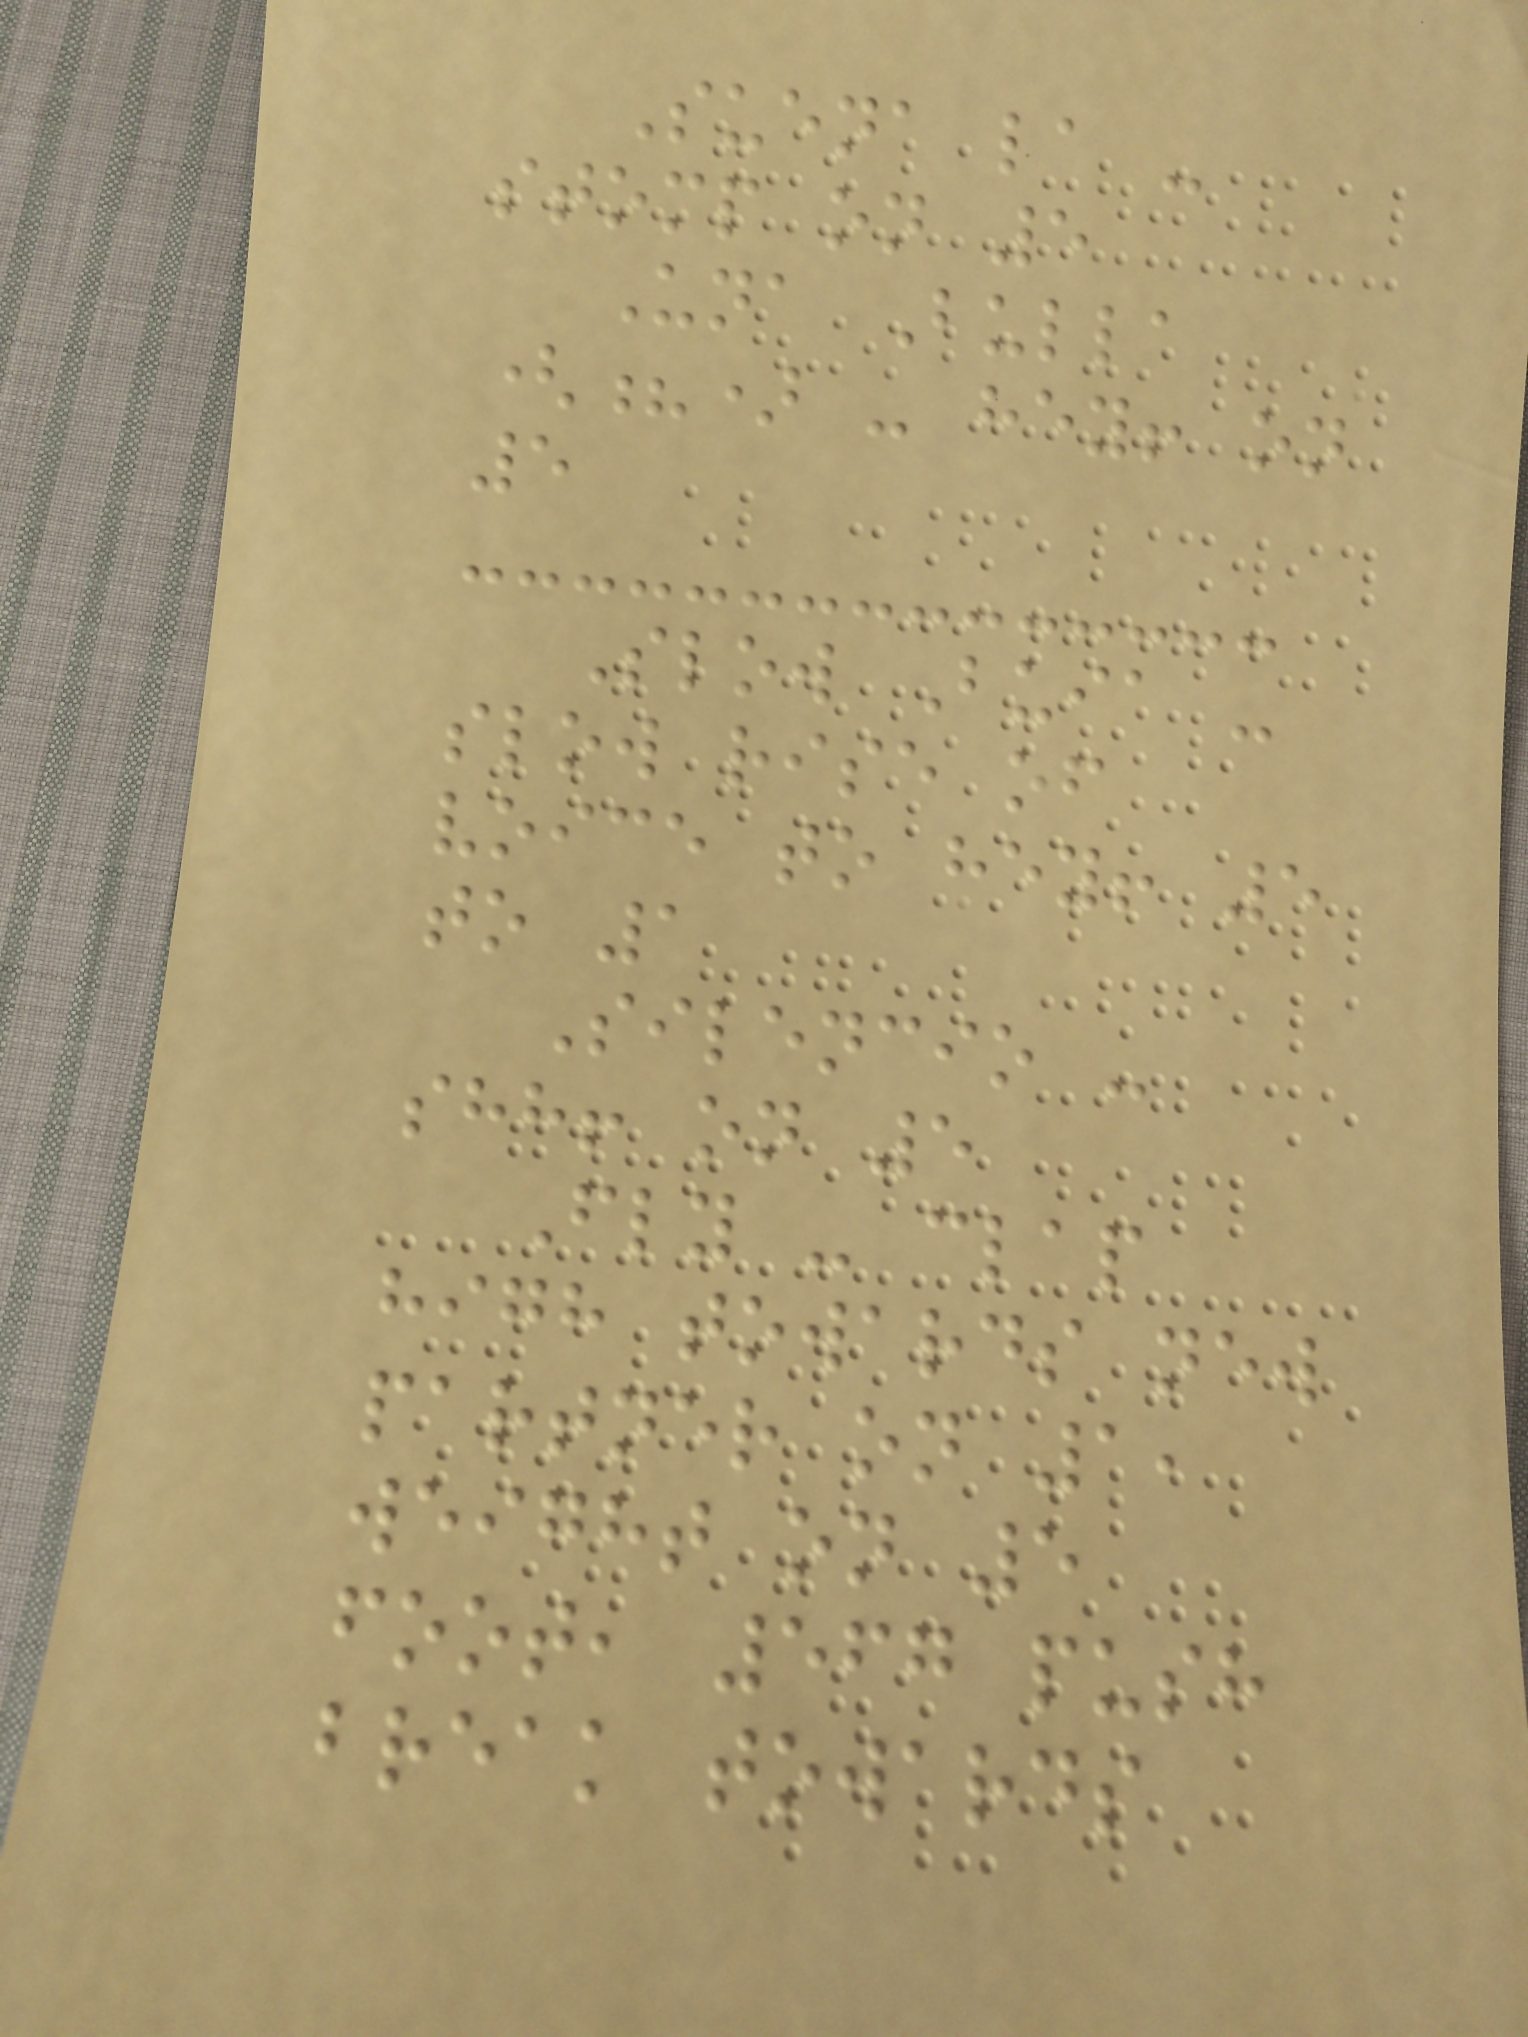Suena la -
stomp on 5
Una Bulla
(?) - hey! on
5
Slow Buia -
slow rise of
voice to hey! 5
to 1
Silencio -
shh! on 5
Fly - clap
high towards new
partner on 1,
weight on 5
foot, 567 push
break towards
